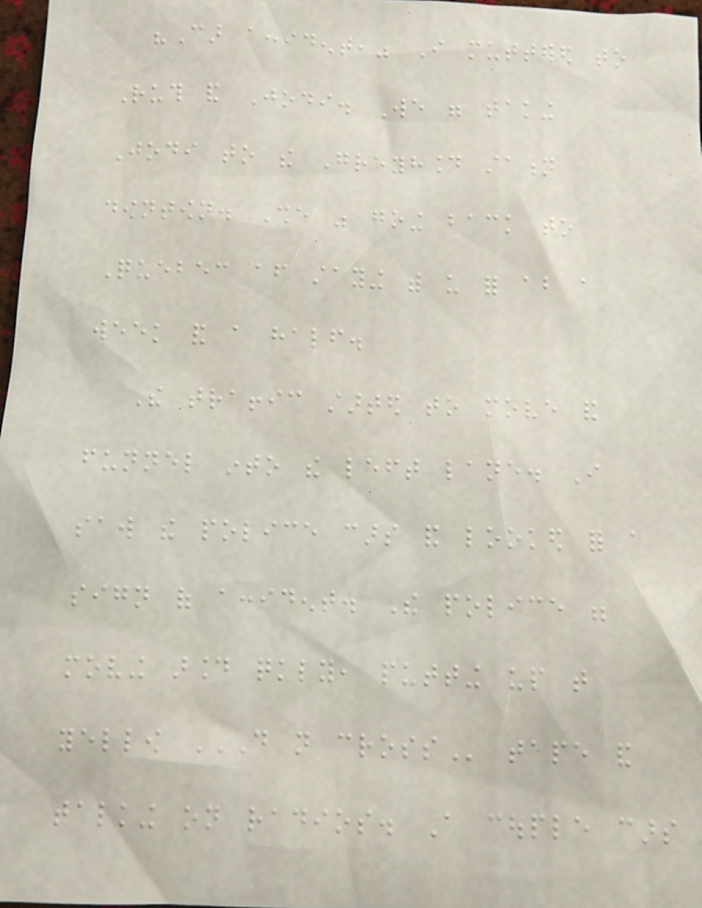"Car accident," I muttered to
Ruth and Jodi. We were taking
Jodi to the Greyhound station
downtown. She was going back to
Quebec after staying with us for about a
week and a half.
The traffic started to move and
funnel into the left lane. I
saw the police cars and looked for a
sign of accident. The police were
moving around quickly, putting up that
yellow DO NOT CROSS tape and
talking on radios. A couple cars
